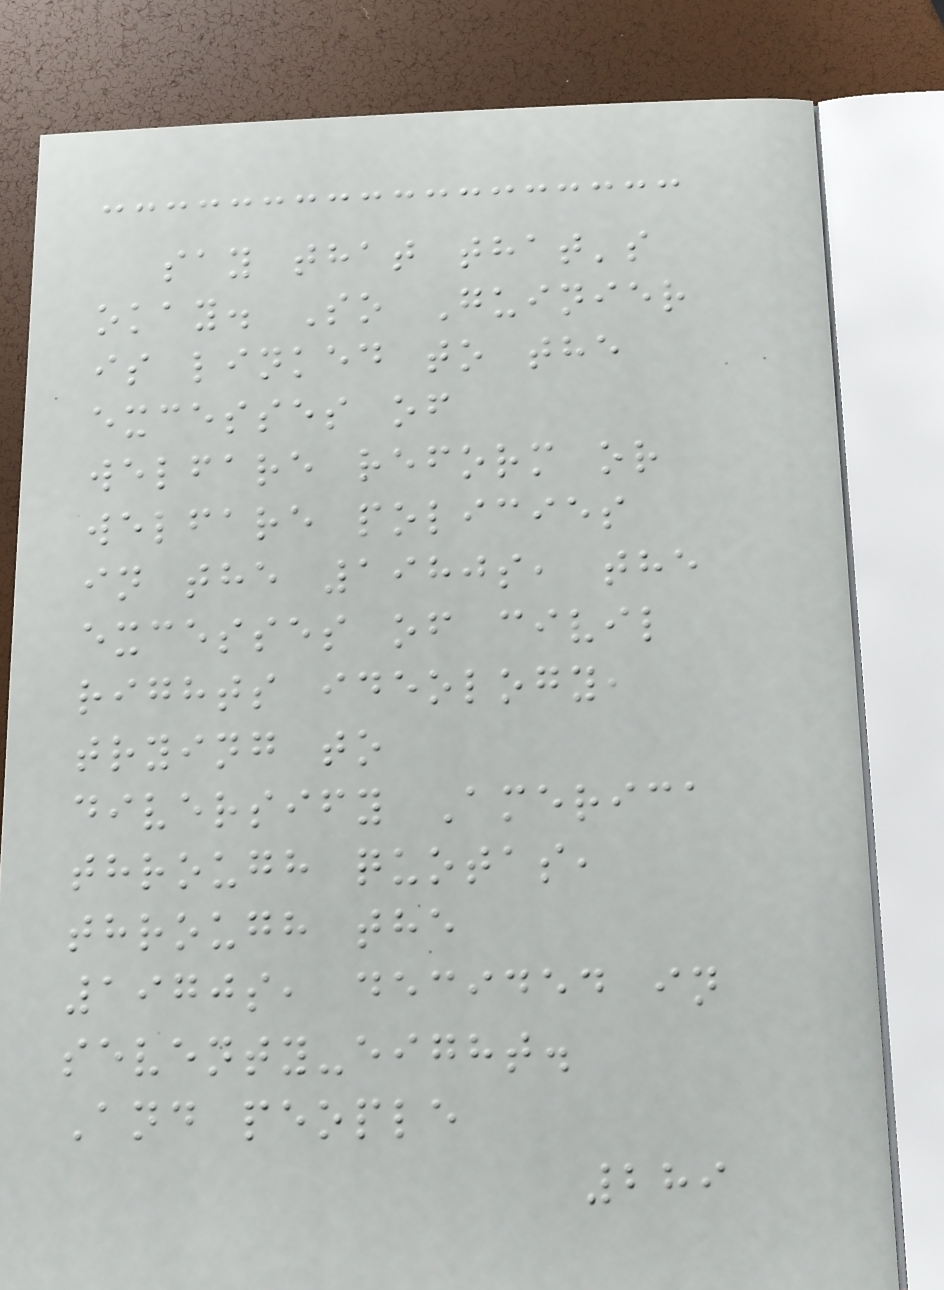say that that's
okay. So Guinier
is linked to the
excesses of
welfare reform or
welfare policies
in the 1980s, the
excesses of civil
rights ideology,
trying to
diversify America
through quotas,
through the
1970s, decided in
seventy-eight.
And people
289
